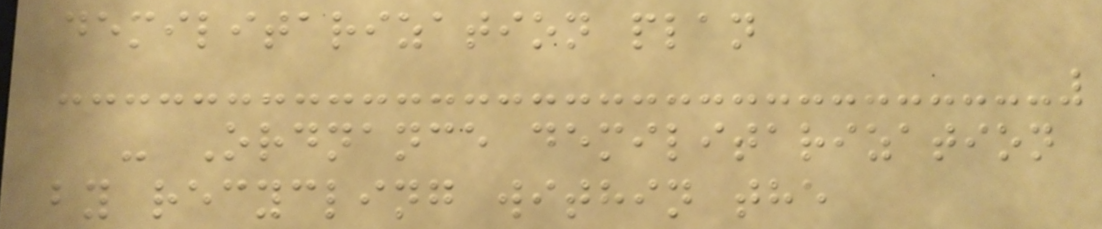demilitarization plan
- Ordnance demilitarization
by recycling within the
